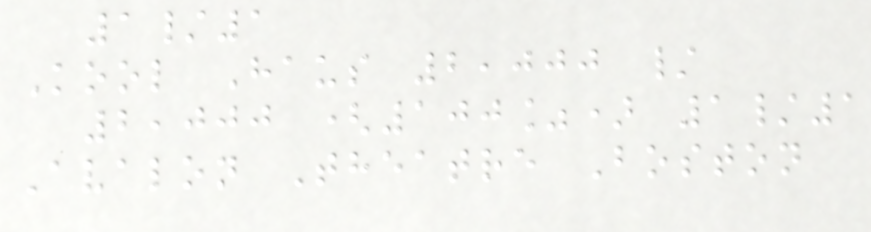1/1
Kool Haus 2,000 /
2,000 (100%) 1/1
Avalon Theatre Boston
